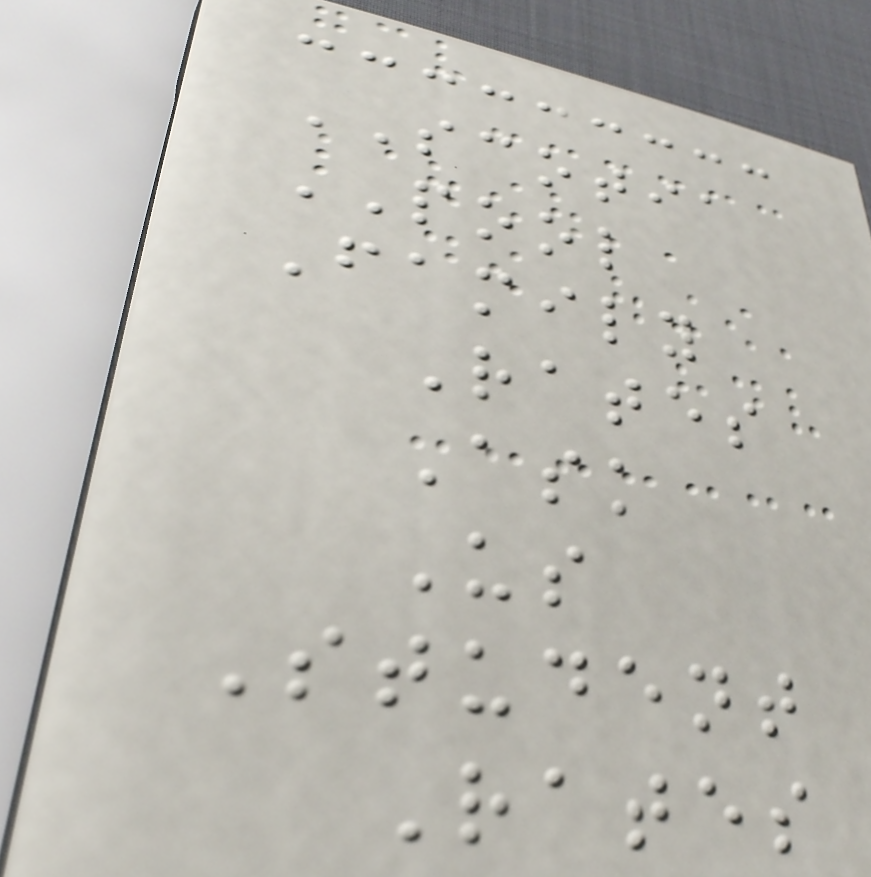SCOTIA
POOL
Family
Rates
Ask
Us
Student
Rates
